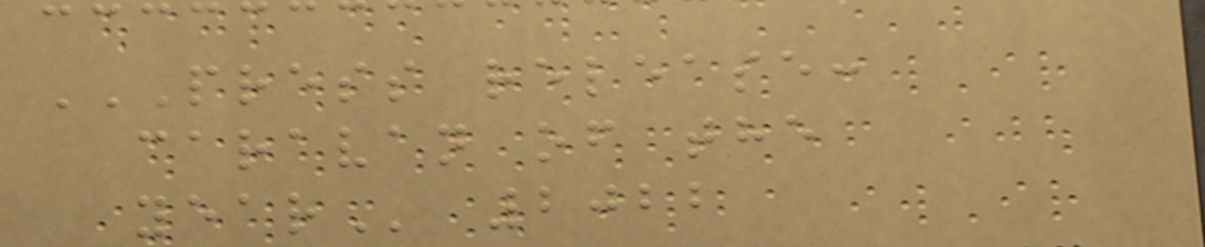PRESS RELEASE:
CARAVAN OF THE
YEAR 2022
